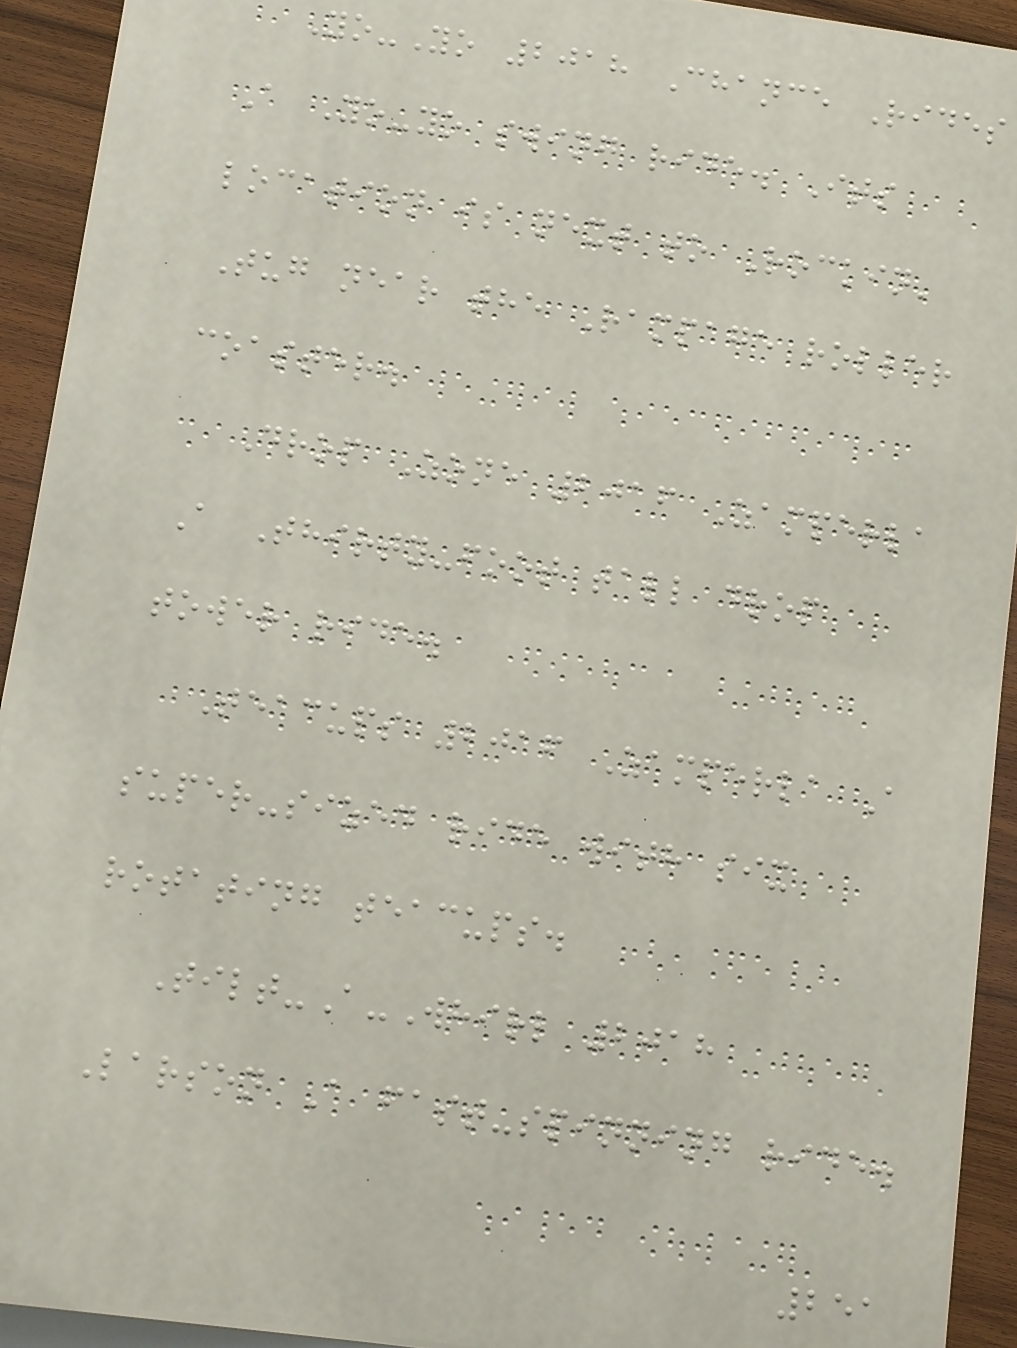Yo-Yo 2018 Chance Rides
A Yo-yo swing ride. Its
location is next to Rockin'
Tug near the Rampage roller
coaster.
Drop Zone 2016 Zamperla
A Thirty-foot tall drop
tower ride.
Teacups 2016 Zamperla A
super-sized ride with six
rotating teacups.
Tilt-A-Whirl 2018
Larson A fast-spinning ride.
251
